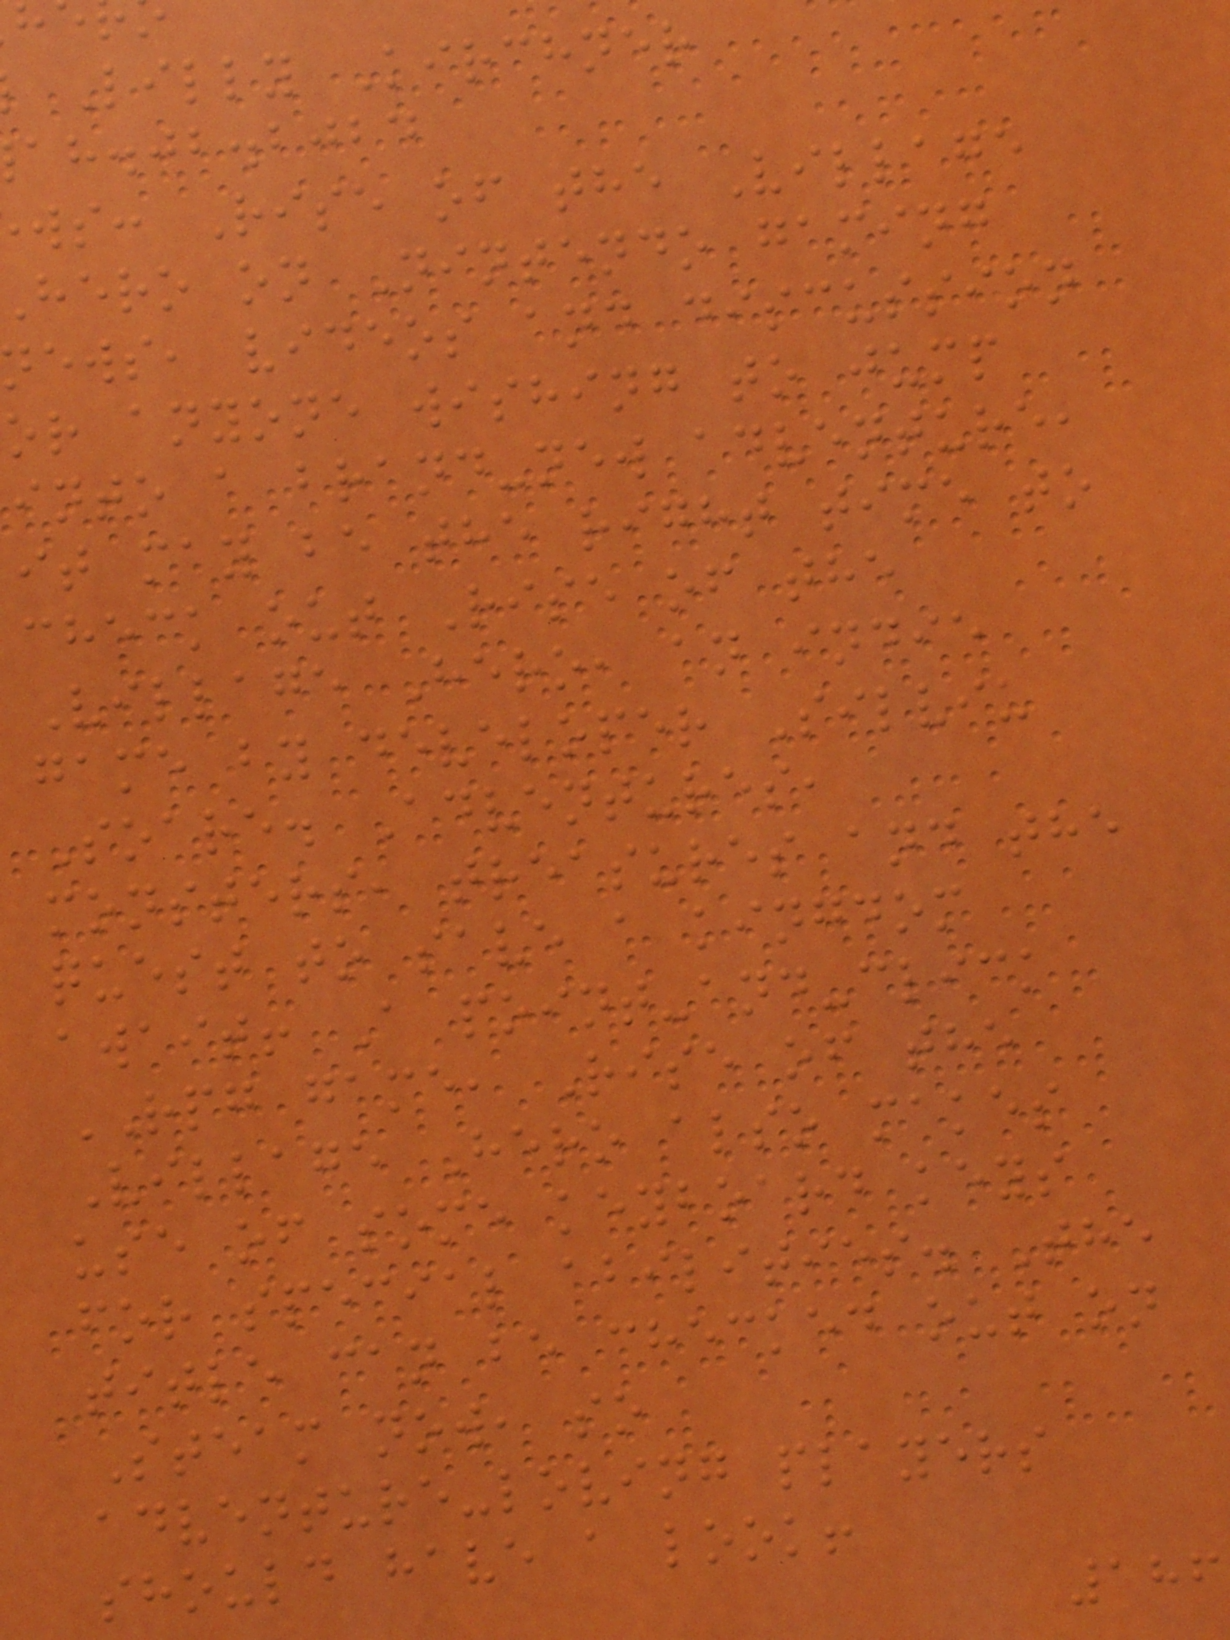Lilly Kirchner
ah.jb.bjbd
ws: Rise of the Village
hero on Nintendo gaming
ews, videos and discussion
or anyone wishing to jump
into a brand-new adventure,
it may be the right time to
check out Rise of the
Village Hero, an indie
game by developer Silviu
Soare. Adventures,
monsters, treasures and the
quest to save a kingdom
await! A point-and-click
RPG game, Rise of the
Village Hero also makes
use of some keyboard keys
for special abilities. The
title can be checked out on
Steam now, so
adventure-loving players
should have a look!
186
